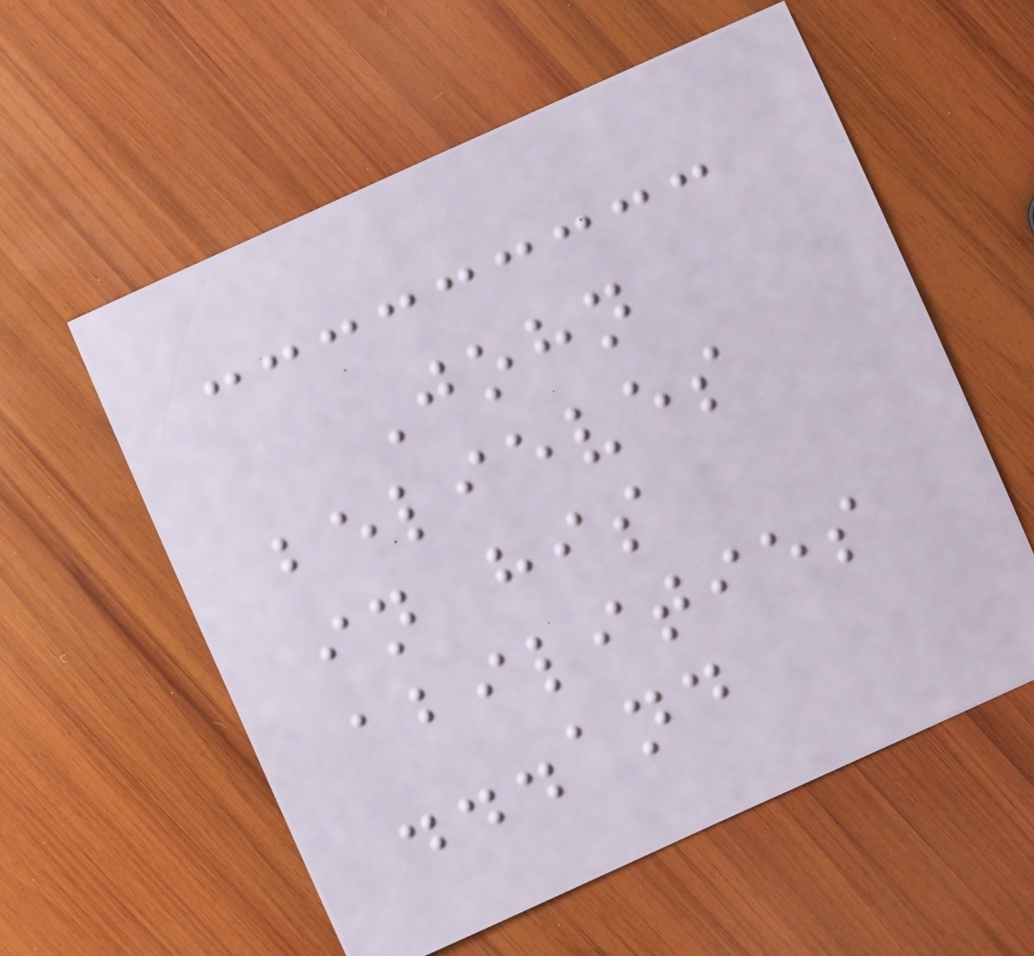John
believes
in his
abilities
...and
